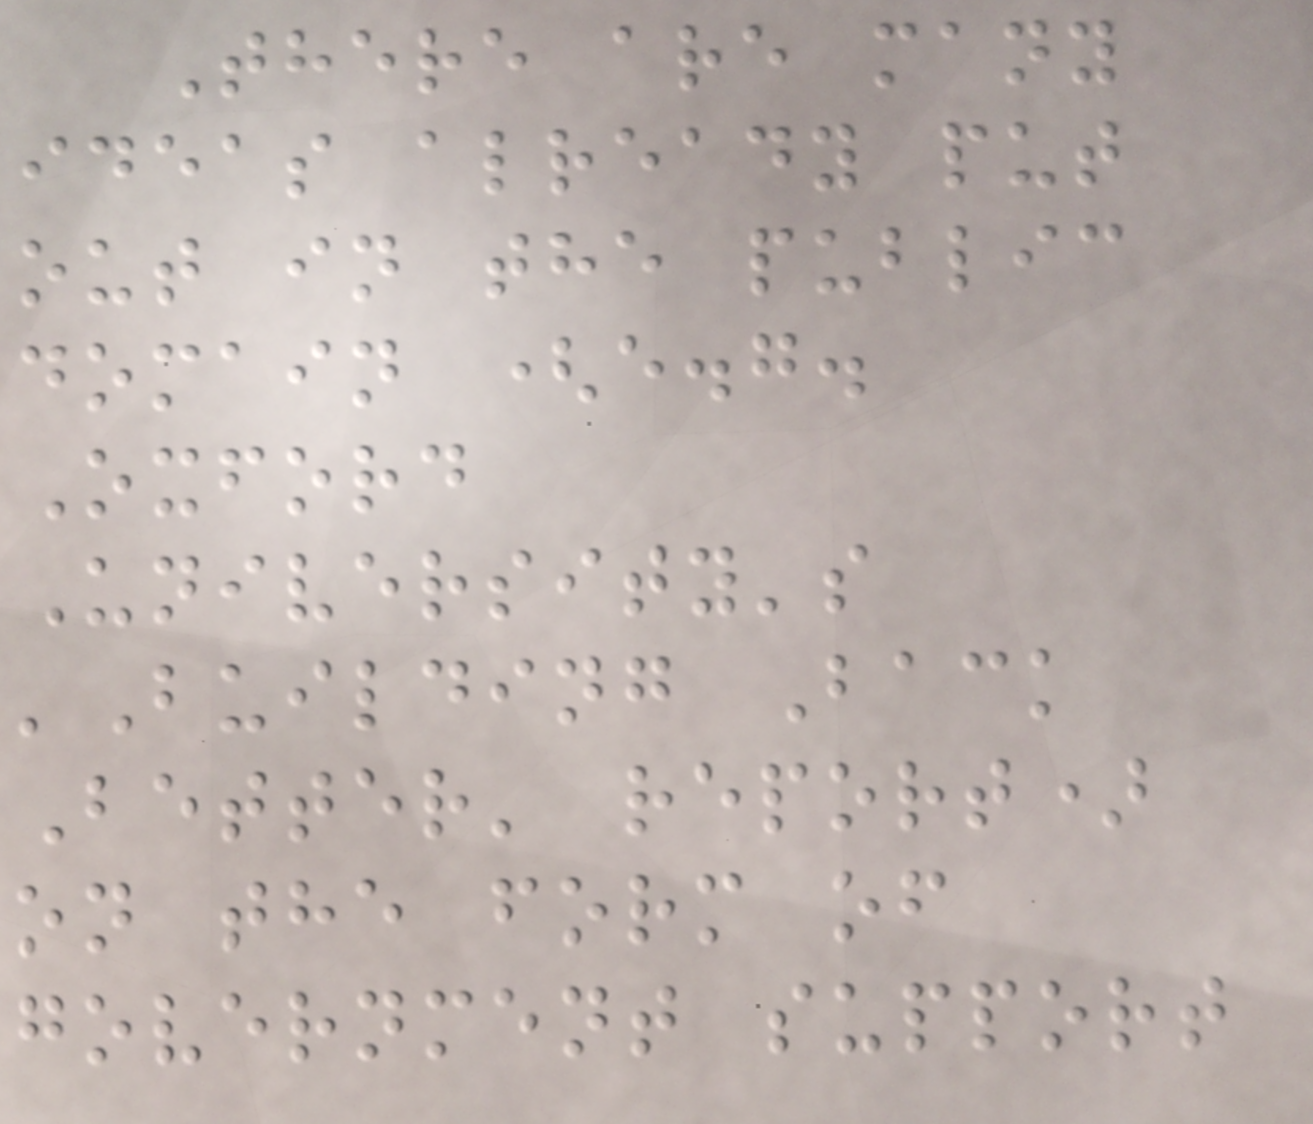There are many
ideas already put
out in the public
domain (e.g.
Oxford
University's
'Building Back
Better' report)
on the form of
government support
